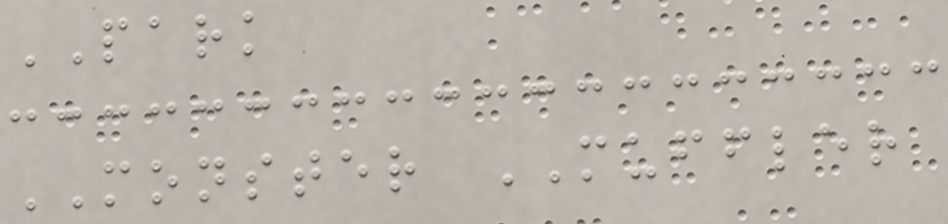PARK
MONSTER MUFFLER
